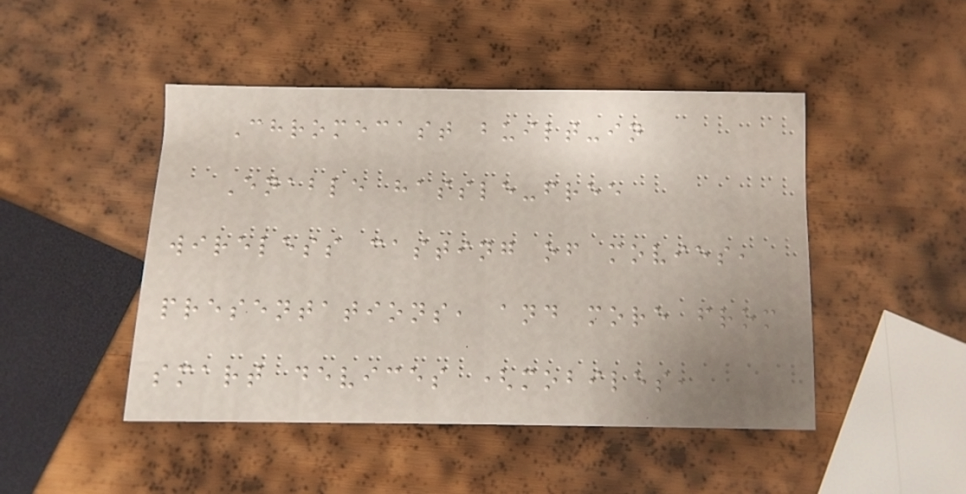Chromecast built-in
Enable hassle-free
wireless casting of movies,
presentations, and more from
smart devices (mobiles,
